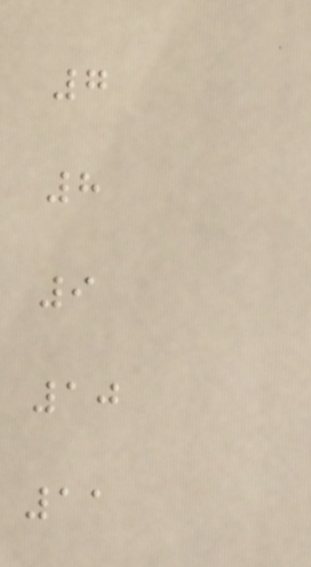7
8
9
10
11
